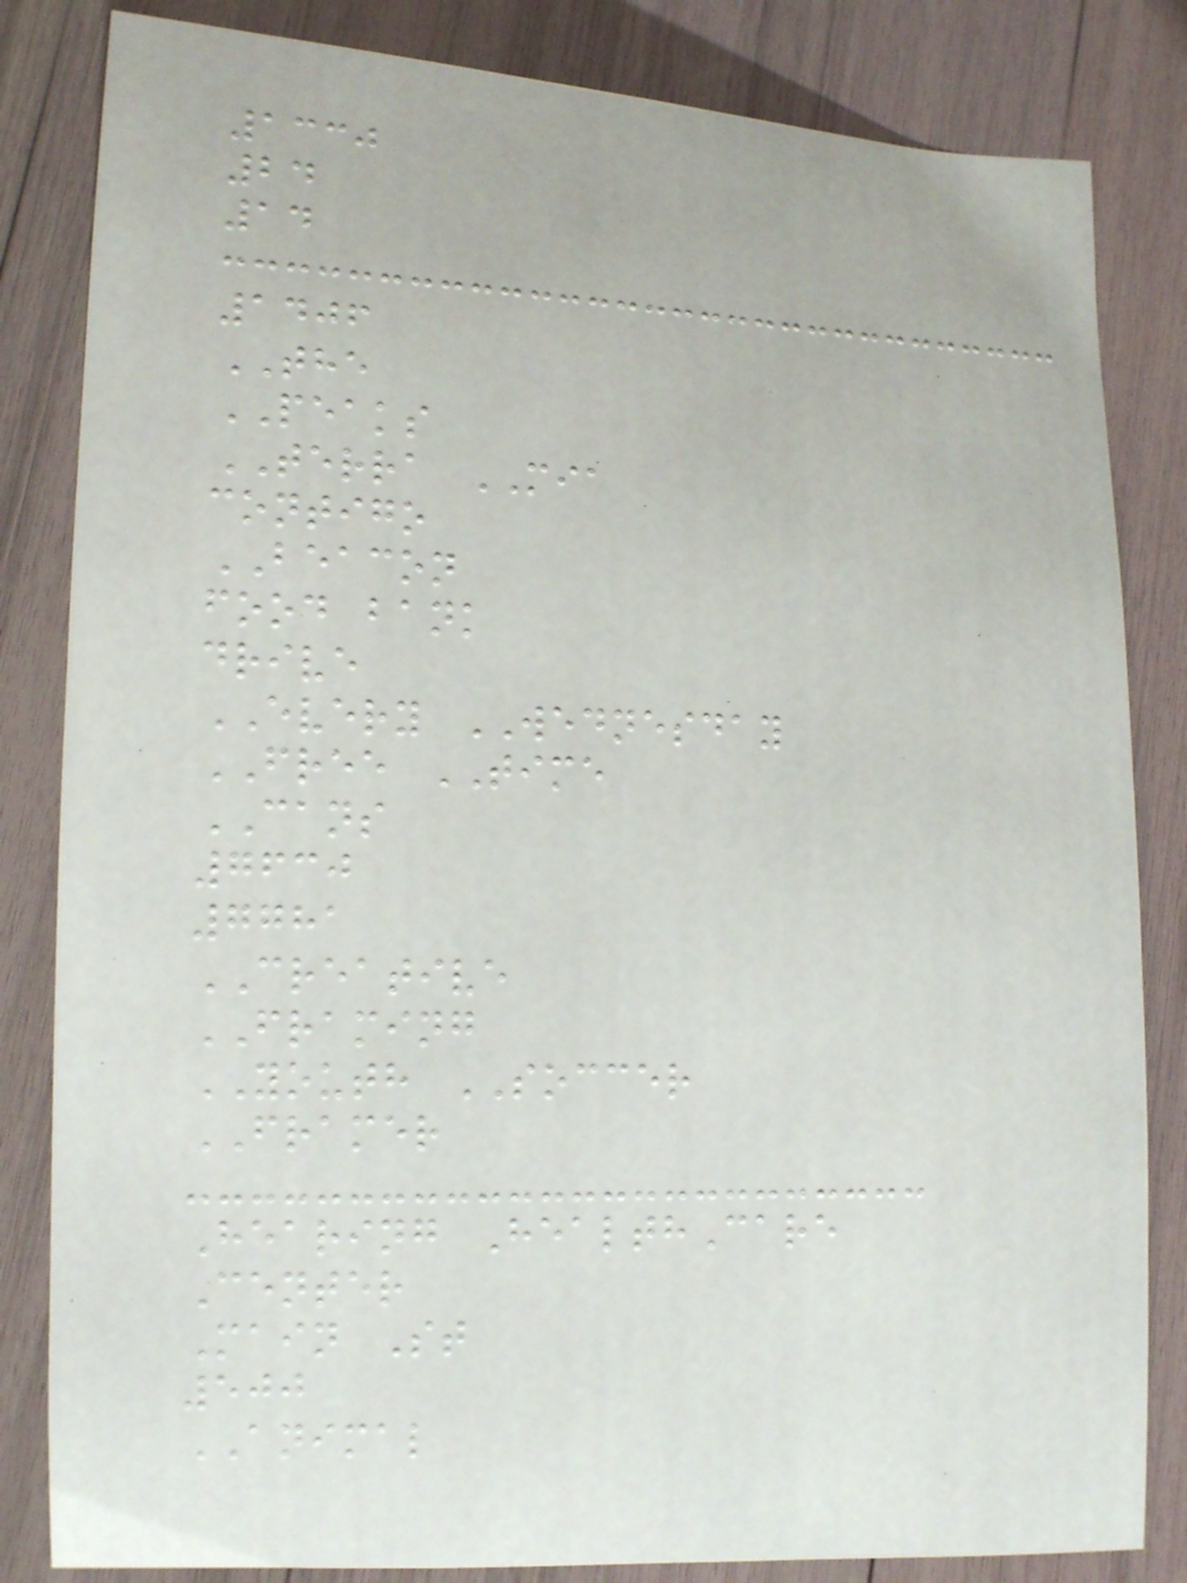1330
24
14
1406
THE
PEAKS
TERRA MIA
contigo
BEACON
food bank
drive
EVERY WEDNESDAY
FREE TIME
CANS
7630
7781
CREATIVE
FRAMING
YOUTH SOCCER
FRAMER
Hearing HealthCare
Center
Main St
500
ANIMAL
